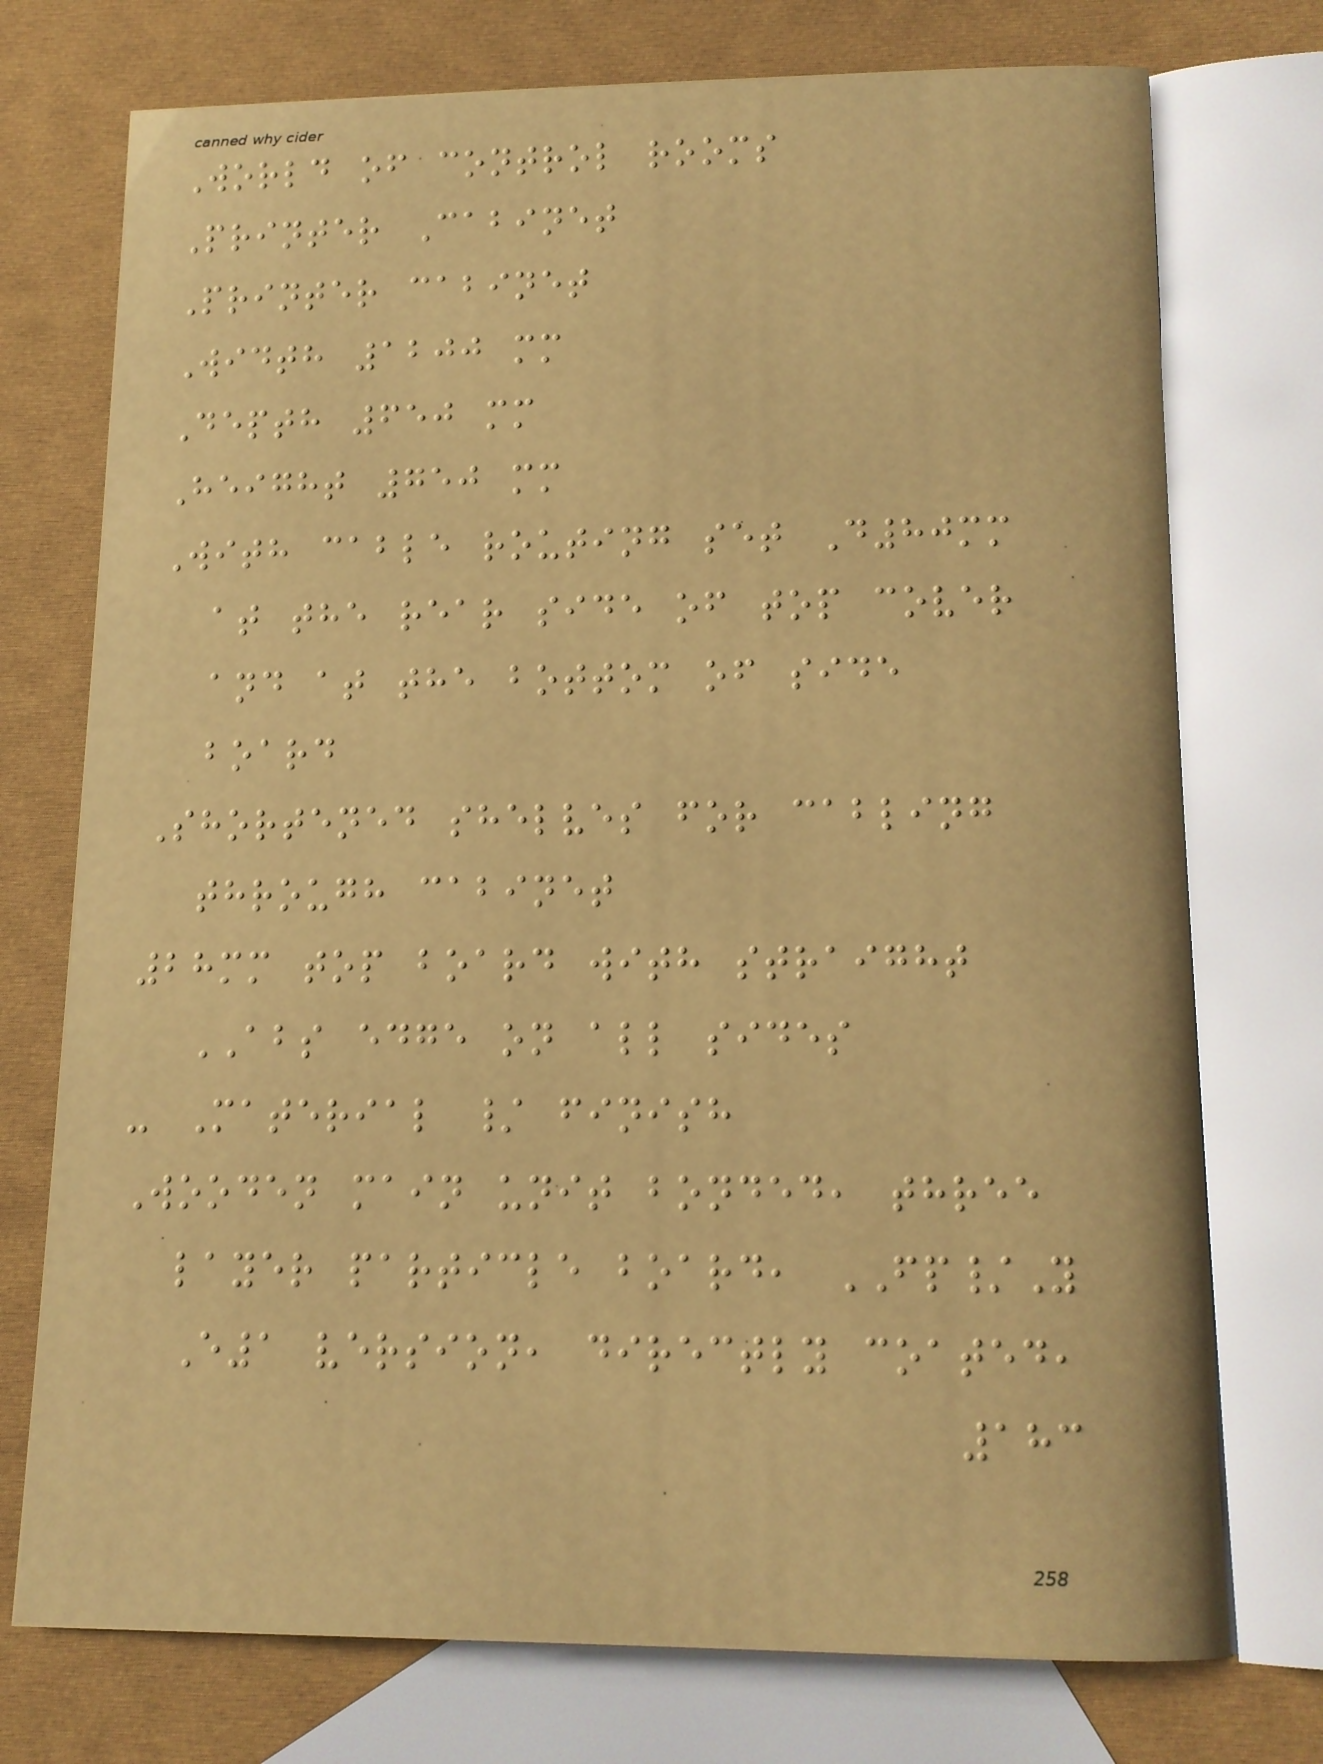World of control rooms
Printer Cabinet
Printer cabinet
Width 1200 mm
Depth 650 mm
Height 750 mm
With cable routing set D80mm
at the rear side of top cover
and at the bottom of side
board
Shortened shelves for cabling
through cabinet
28mm top board with straight
ABS edge on all sides
- Material / finish
Wooden main unit bonded, three
layer particle board, FP/Y
E1 version, directly coated,
183
